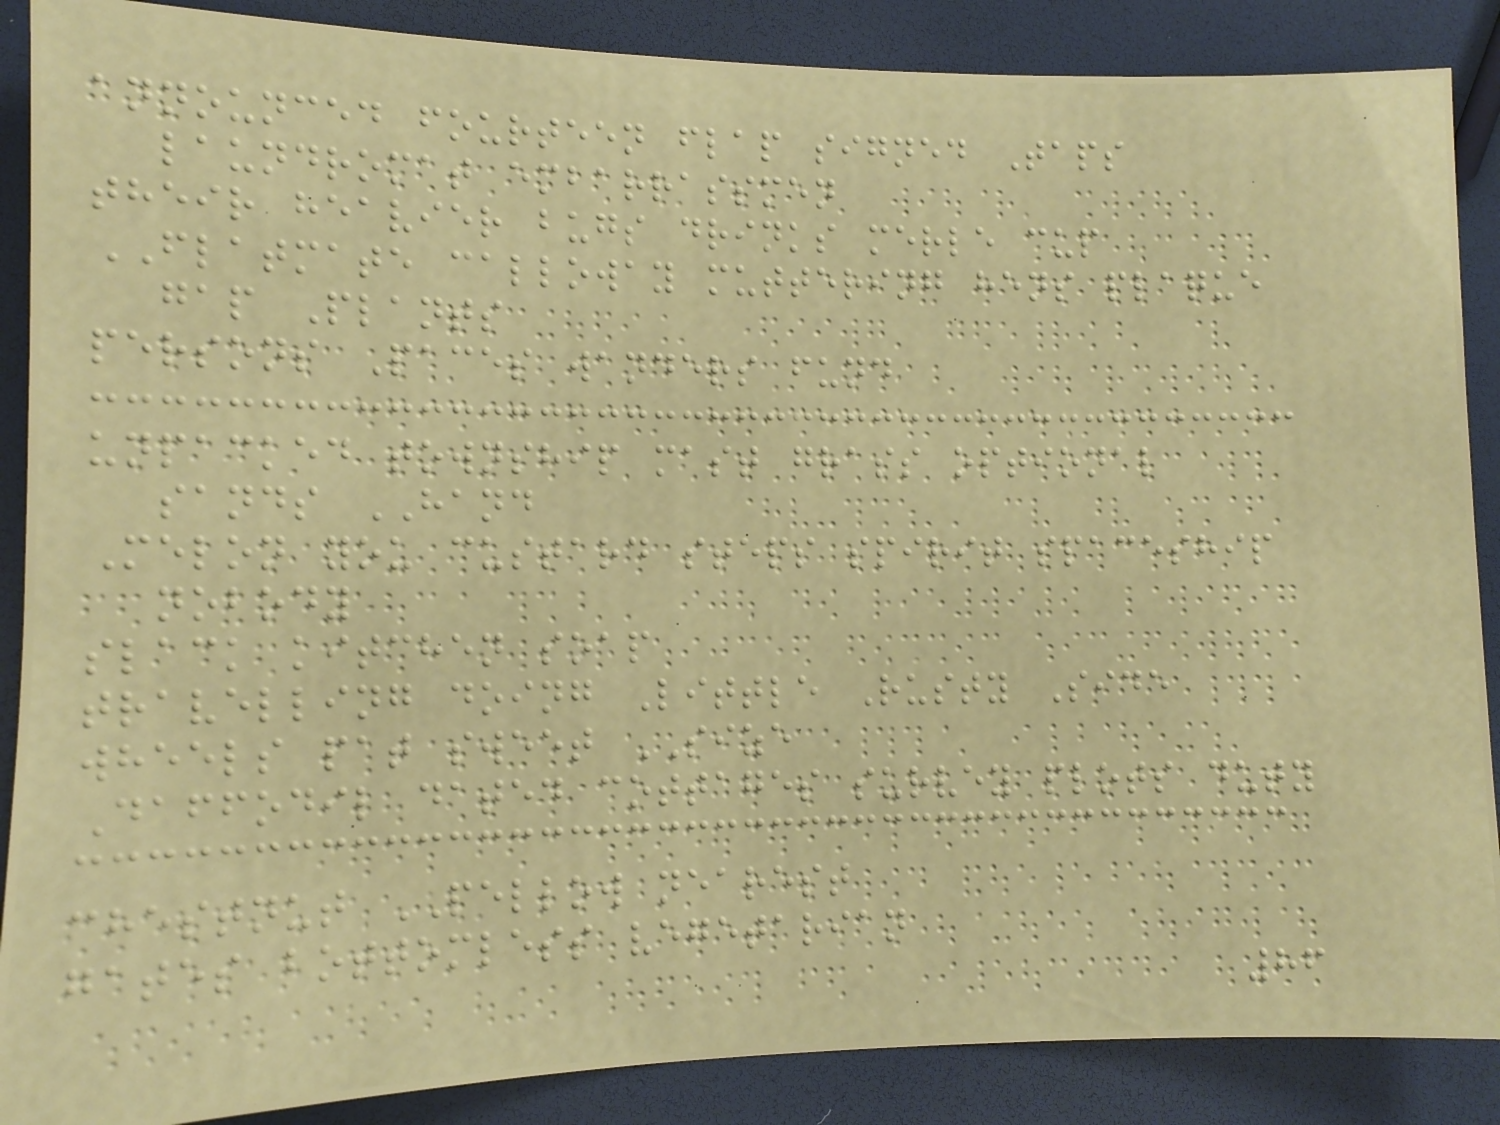announced fourteen flap signed Taps
laundromat embarrassmen
their heavier bugs drinks merle cup
FLATMATE calloway muttering hens plaque
gap Plants
persons Paces wanders fund
unpacked township mast grass optional
sands HAND
Melon you custard steps spirit spaceship
nobody
slack kitchen soap
travelling doing Little Rusty Side
wheels pat sweet SIZE
Daffodil dated cottages survey plots duty
chestnut PELLOW nearest
gates bottomless vegetarian
86
